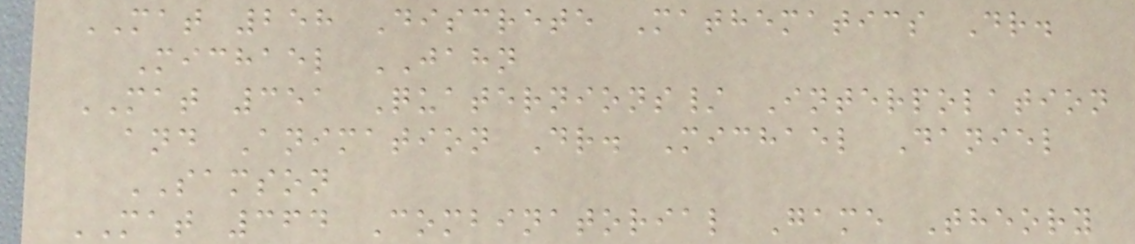MAT 258 Discrete Mathematics Dr.
Michael JAHN
MAT 351 Quaternions/ Interpolation
and Animation Dr. Michael Daniel
SAMSON
MAT 364 Combinatorial Game Theory
